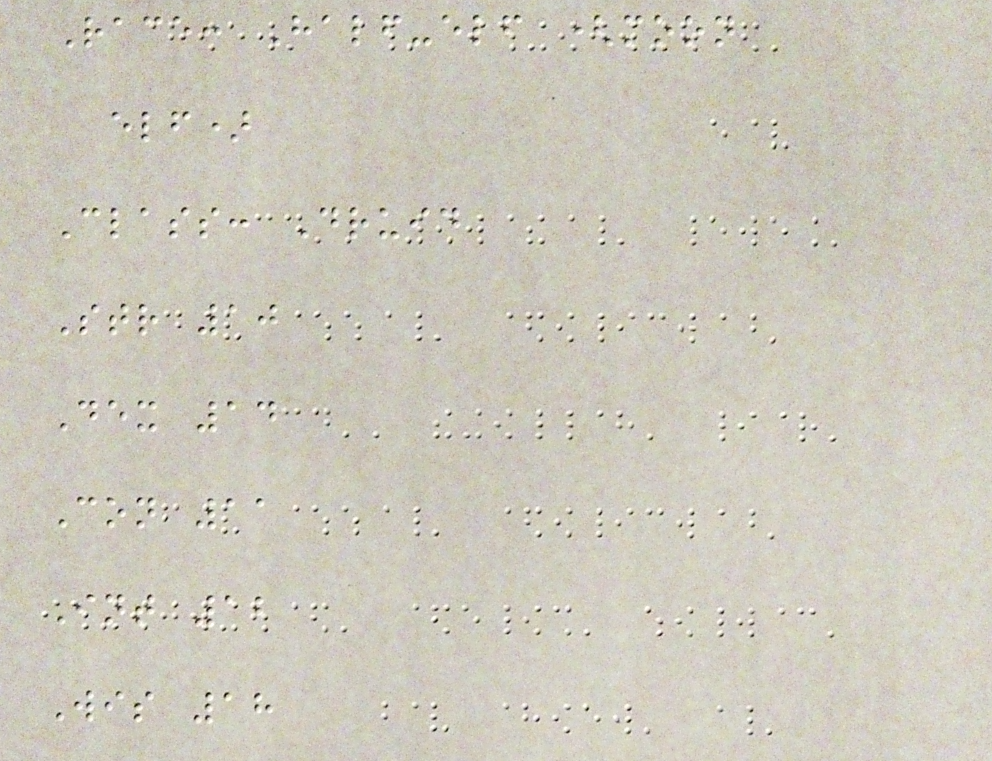Race: Half-elf (moon
elf)
Class: Druid
Str 10
Dex 14
Con 11
Int 12
Wis 18
